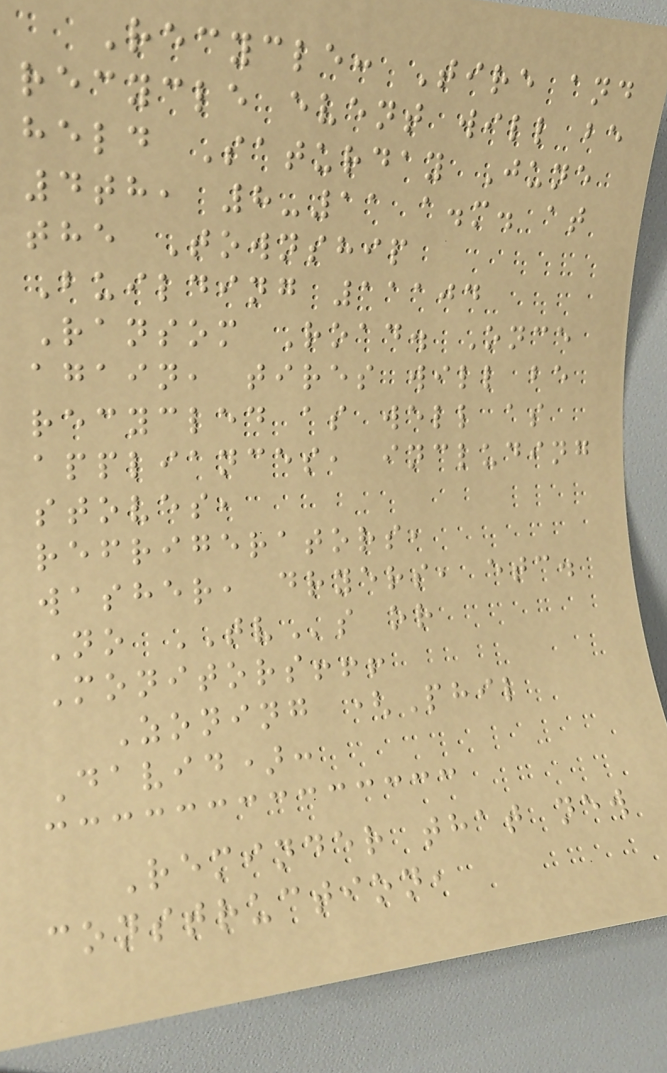Recycle: Tire and
recycle event will be
held Saturday June
4th, 8-11 a.m. at
the Township
Building 11104
Ransom Road. Once
again, tires will be
recycled as well as
appliances, including
stoves,
refrigerators,
washer, dryers, etc.
No TVs or
Monitors!!!
Zoning (Phil
David):
Reminder that new
construction,
